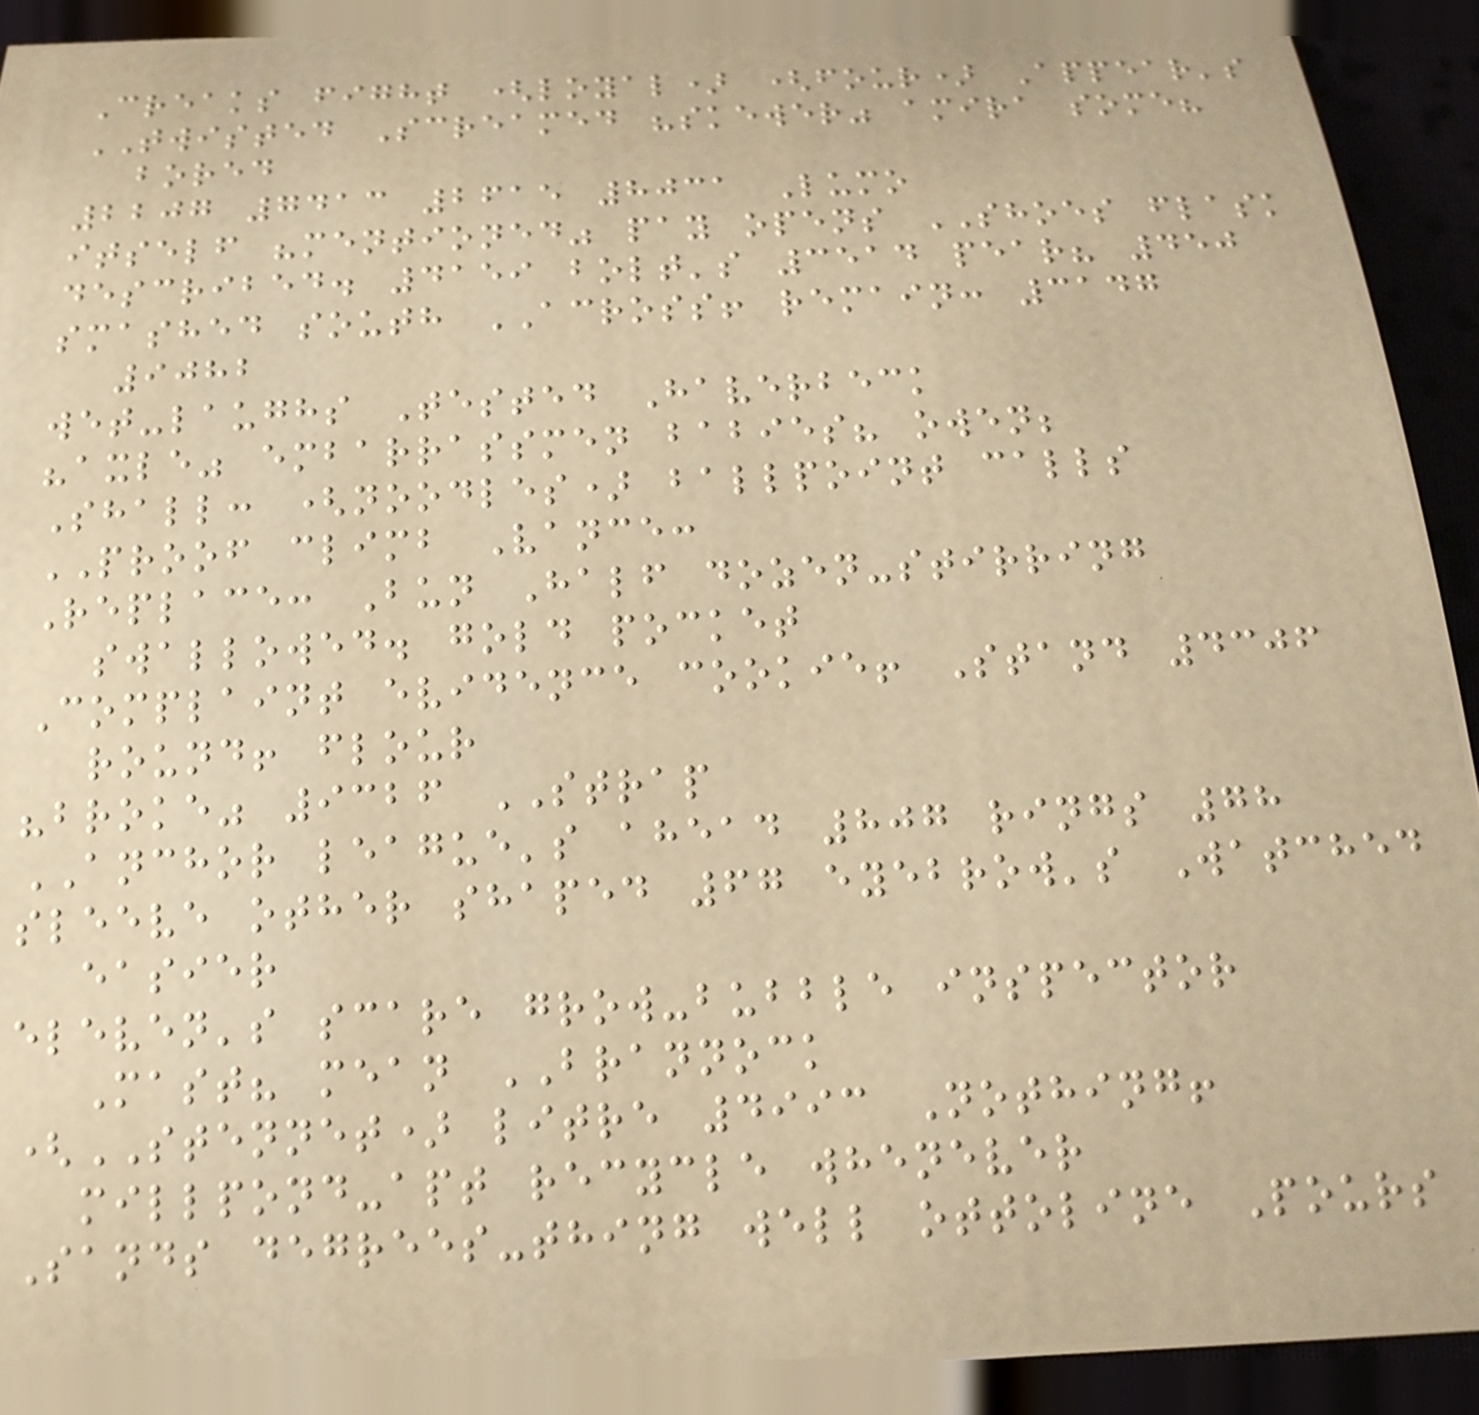Creaks fight (loyal) (four) Appear's
TWISTED Screamed "skewer" amira some?
bored
2207 7413 2615 8031 Lumo
itself "mentioned" pay opens SHOES flask
described. 4159 bolt's 3514 pear? 450
smashed south ACROSS! remain: 3147
9082
wet-laughs Tested Haverbeck
"axle" embarrassmen babies? owen;
Shall: (noodles) ballpoint calls
PROOF climb Vance:
Replace: Bun Half dozen-stirring
swallowed. gold pocket
Complaint evidence cookie! Stand 4306
round! flour
"broke" 9326 STRAP
ANCHOR league's ahead 807 rings 78
sleeve other shaped 67 eyebrow's Watched
easier
eleven's scare grow-bubble inspector
Mast? mean BRANNOCK
(STENNET) litre 4993 Nothing!
millpond-apt recycle whenever
Sands degrees-thing well ottoline Pours
